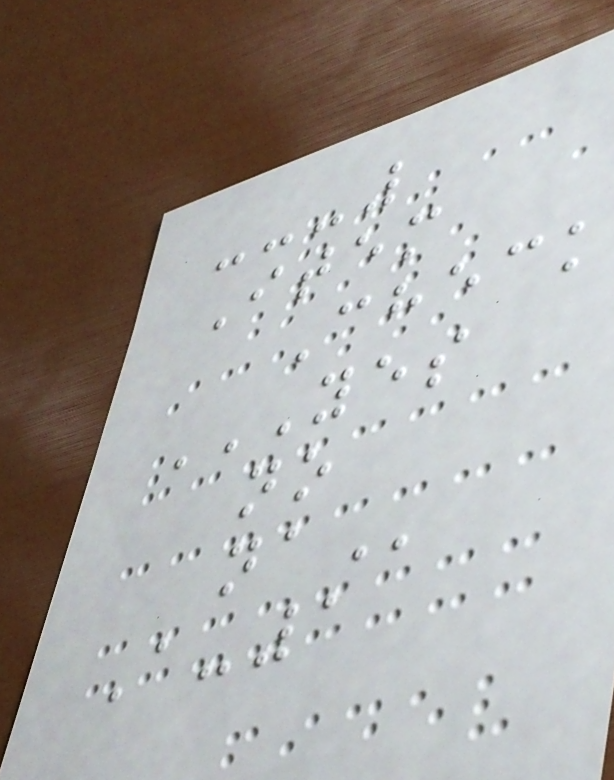Item
Check
YES
NO
NA
A-1
